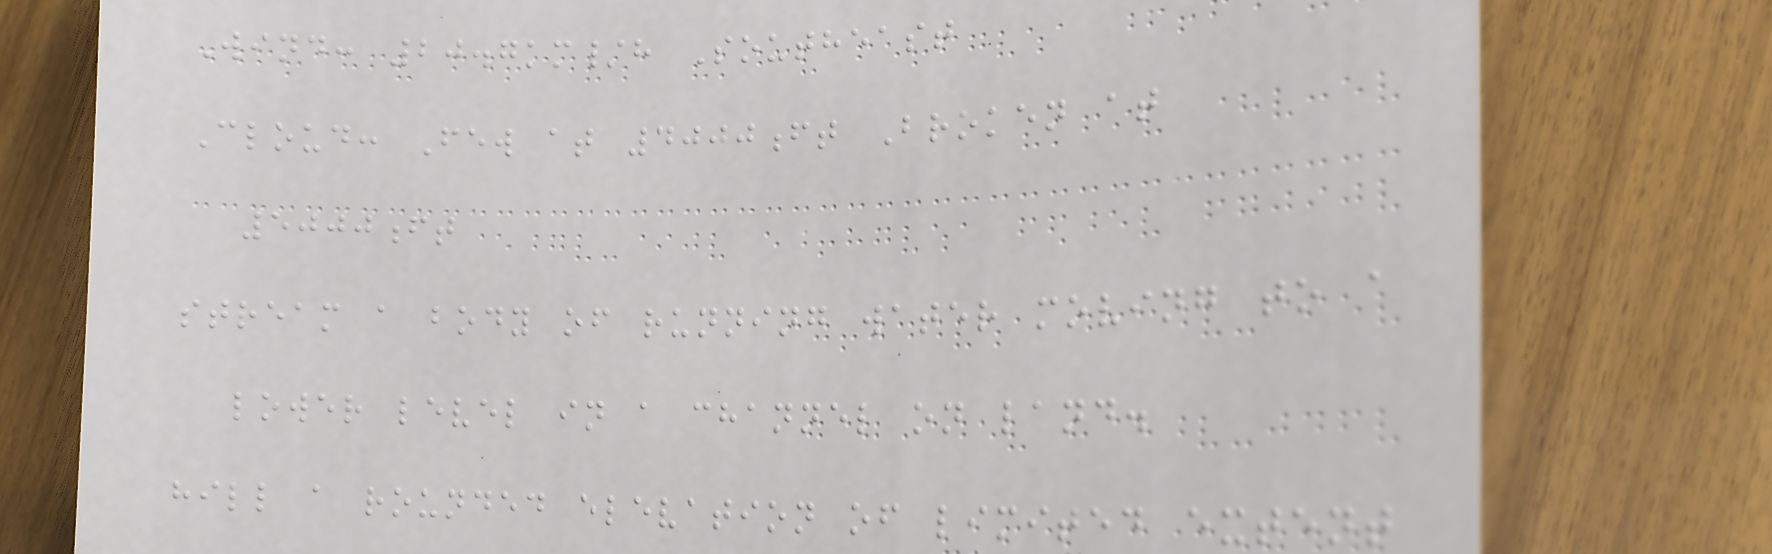Wind: 20.7km/h Southeast
Cloud: Few at 4000ft Broken at
5000ft
stream a body of running water moving to a
lower level in a channel on land.
hill a rounded elevation of limited extent
